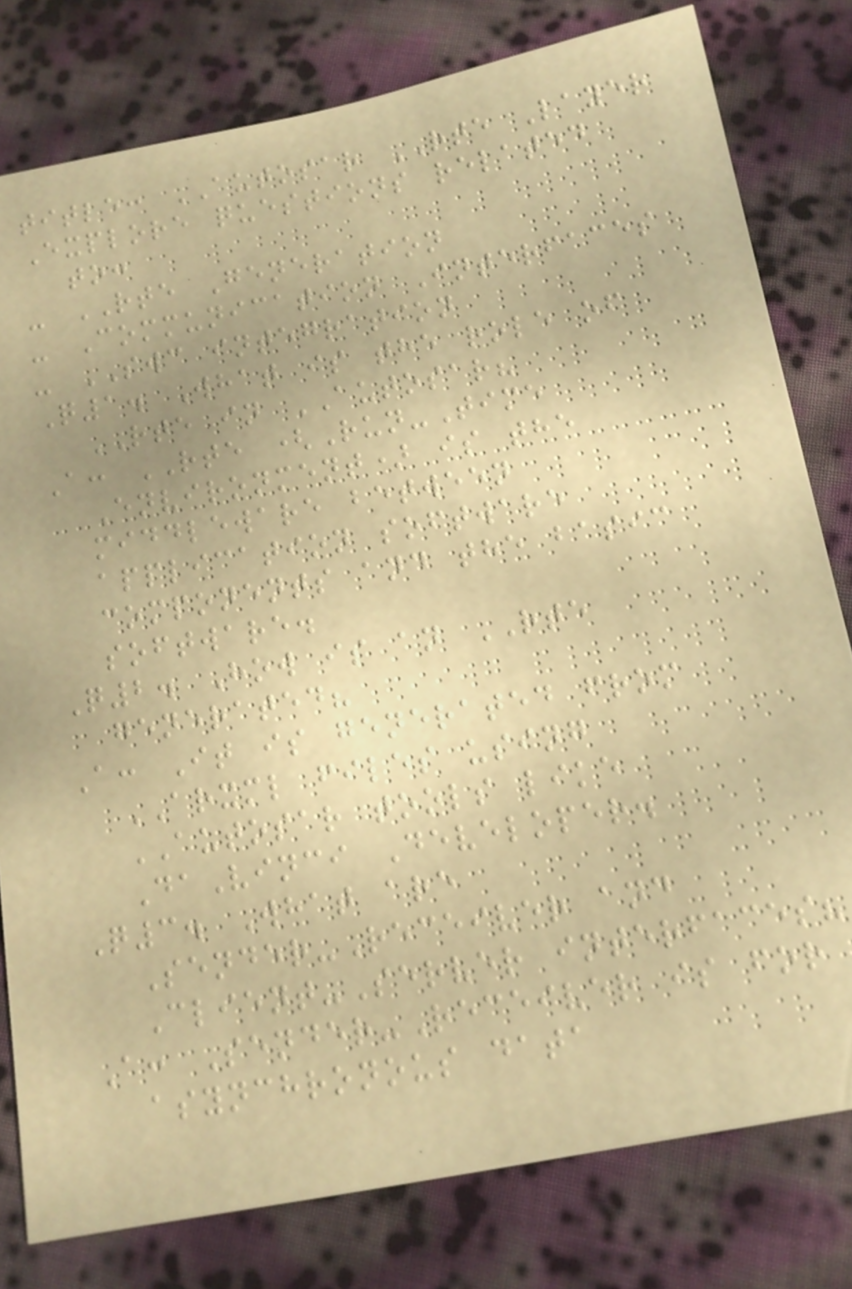title: AUTOSAR RTE Layer
Explore questions related
to:
- RTE Generation
- Communication Interfaces
- SWC integration
Q1. What is the role of
RTE in AUTOSAR?
A: RTE (Run-Time
Environment) is the
middleware between
application software
components and the basic
software.
Q2. How is an RTE
generated?
A: It is generated from
ARXML files using
AUTOSAR tools like
DaVinci Developer.
Q3. What are
Sender-Receiver and
Client-Server interfaces?
A: Sender-Receiver is for
asynchronous data
